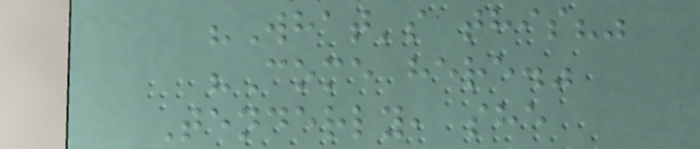"What's this?"
"Come here."
Tenderly, she
